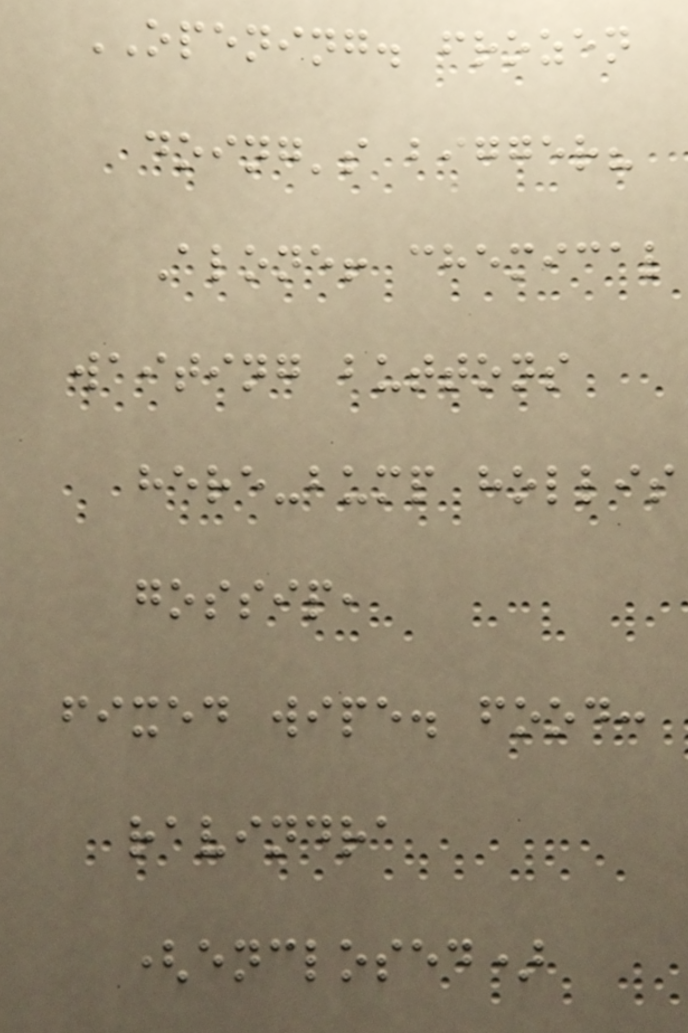OPENING. frozen
doing's bigger?
Alone! chemical
waiting buttons
here-bump hollis
gossip,
fixed wipe. food:
ravindra
(enclosed)
